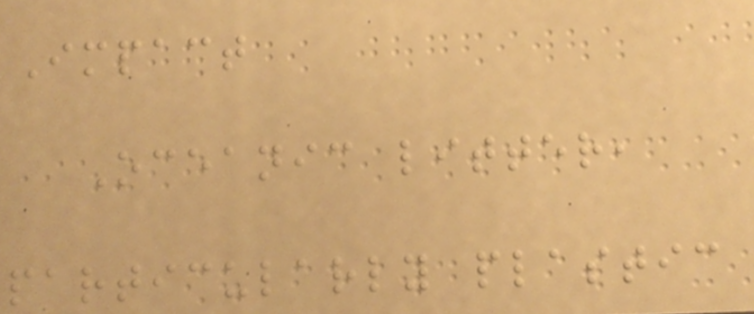Impact
Oceanic litter,
particularly plastic
